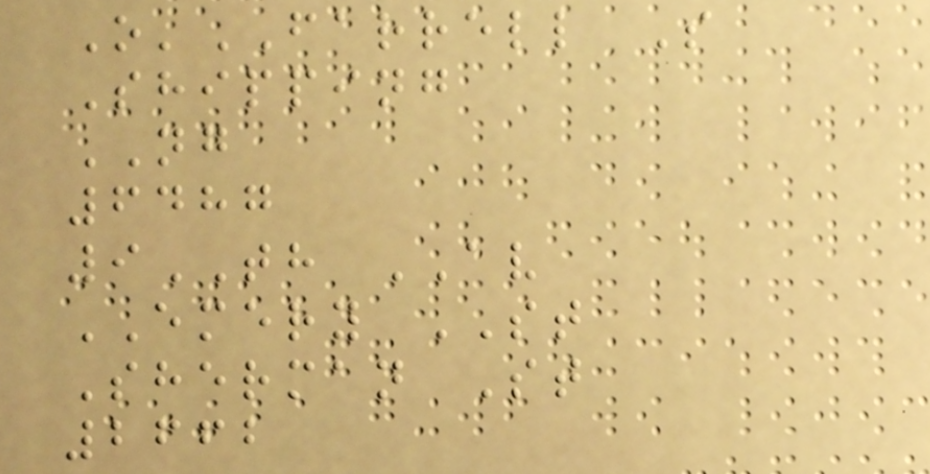O'FARRELL S
Shipping
NG
6487
9TH AV
EMERY ST
Sherman St
2662
